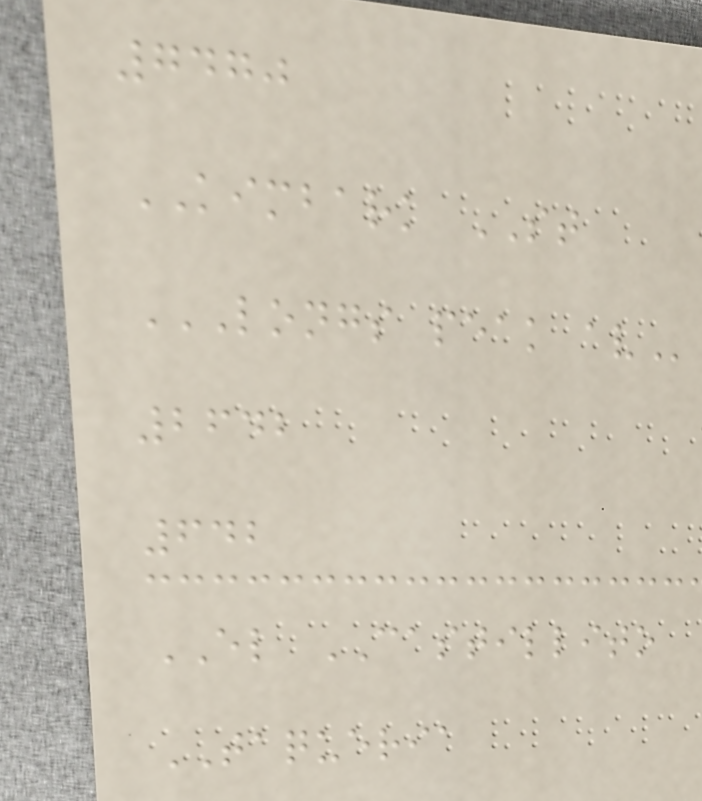7470
KIMBARK ST
LONGS PEAK AV
2642
642
EL CASTILLITO
TAQUERIA
